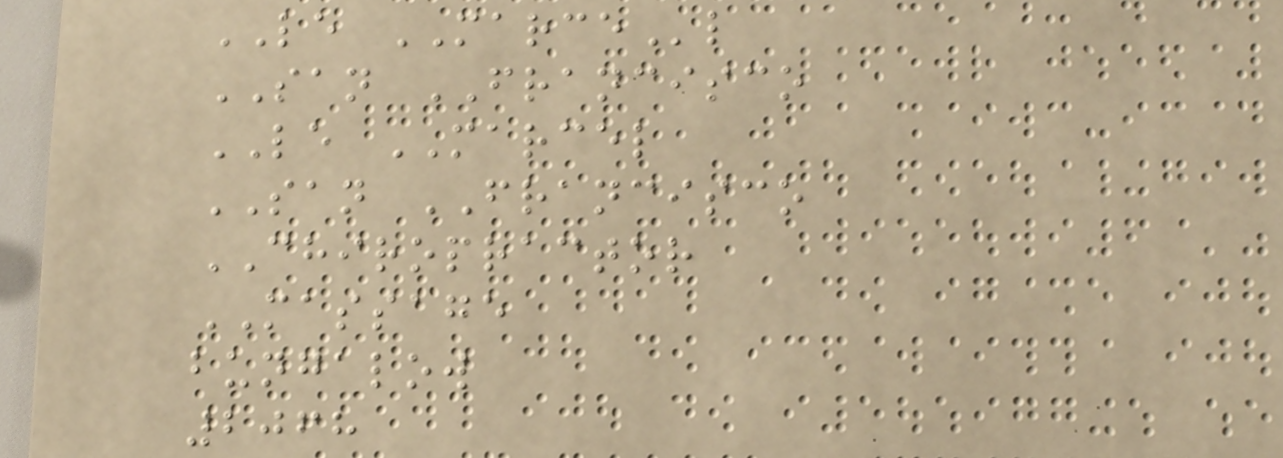LE MARCEl
SAN FRANCISCO
LE MARCEL
SAN FRANCISCO
CHIROPRACTOR
MASSAGE
bungalow
2068
